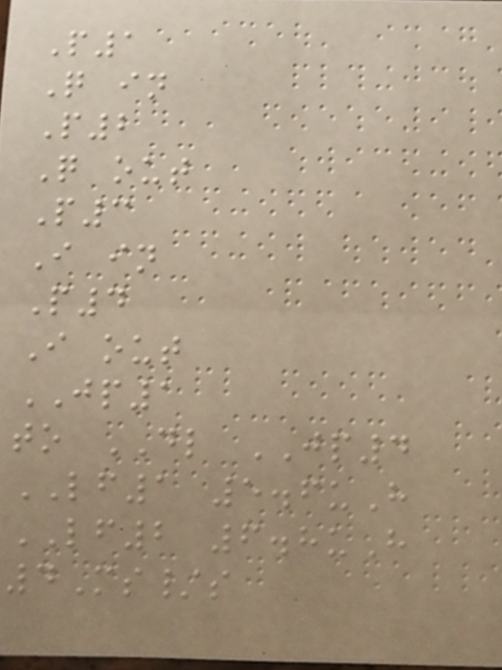P1
Q in
P2
Q out
P3
I in
P4
I out
JP1
to DL JP4
LF1 5.6uH
LF2 6.8uH
4Ms/s
